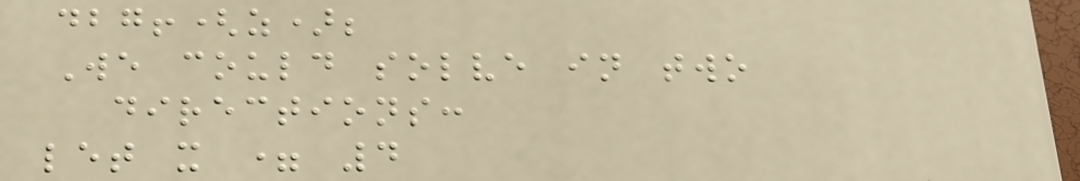dbg!(z);
We could solve in two
directions:
let x = 4
